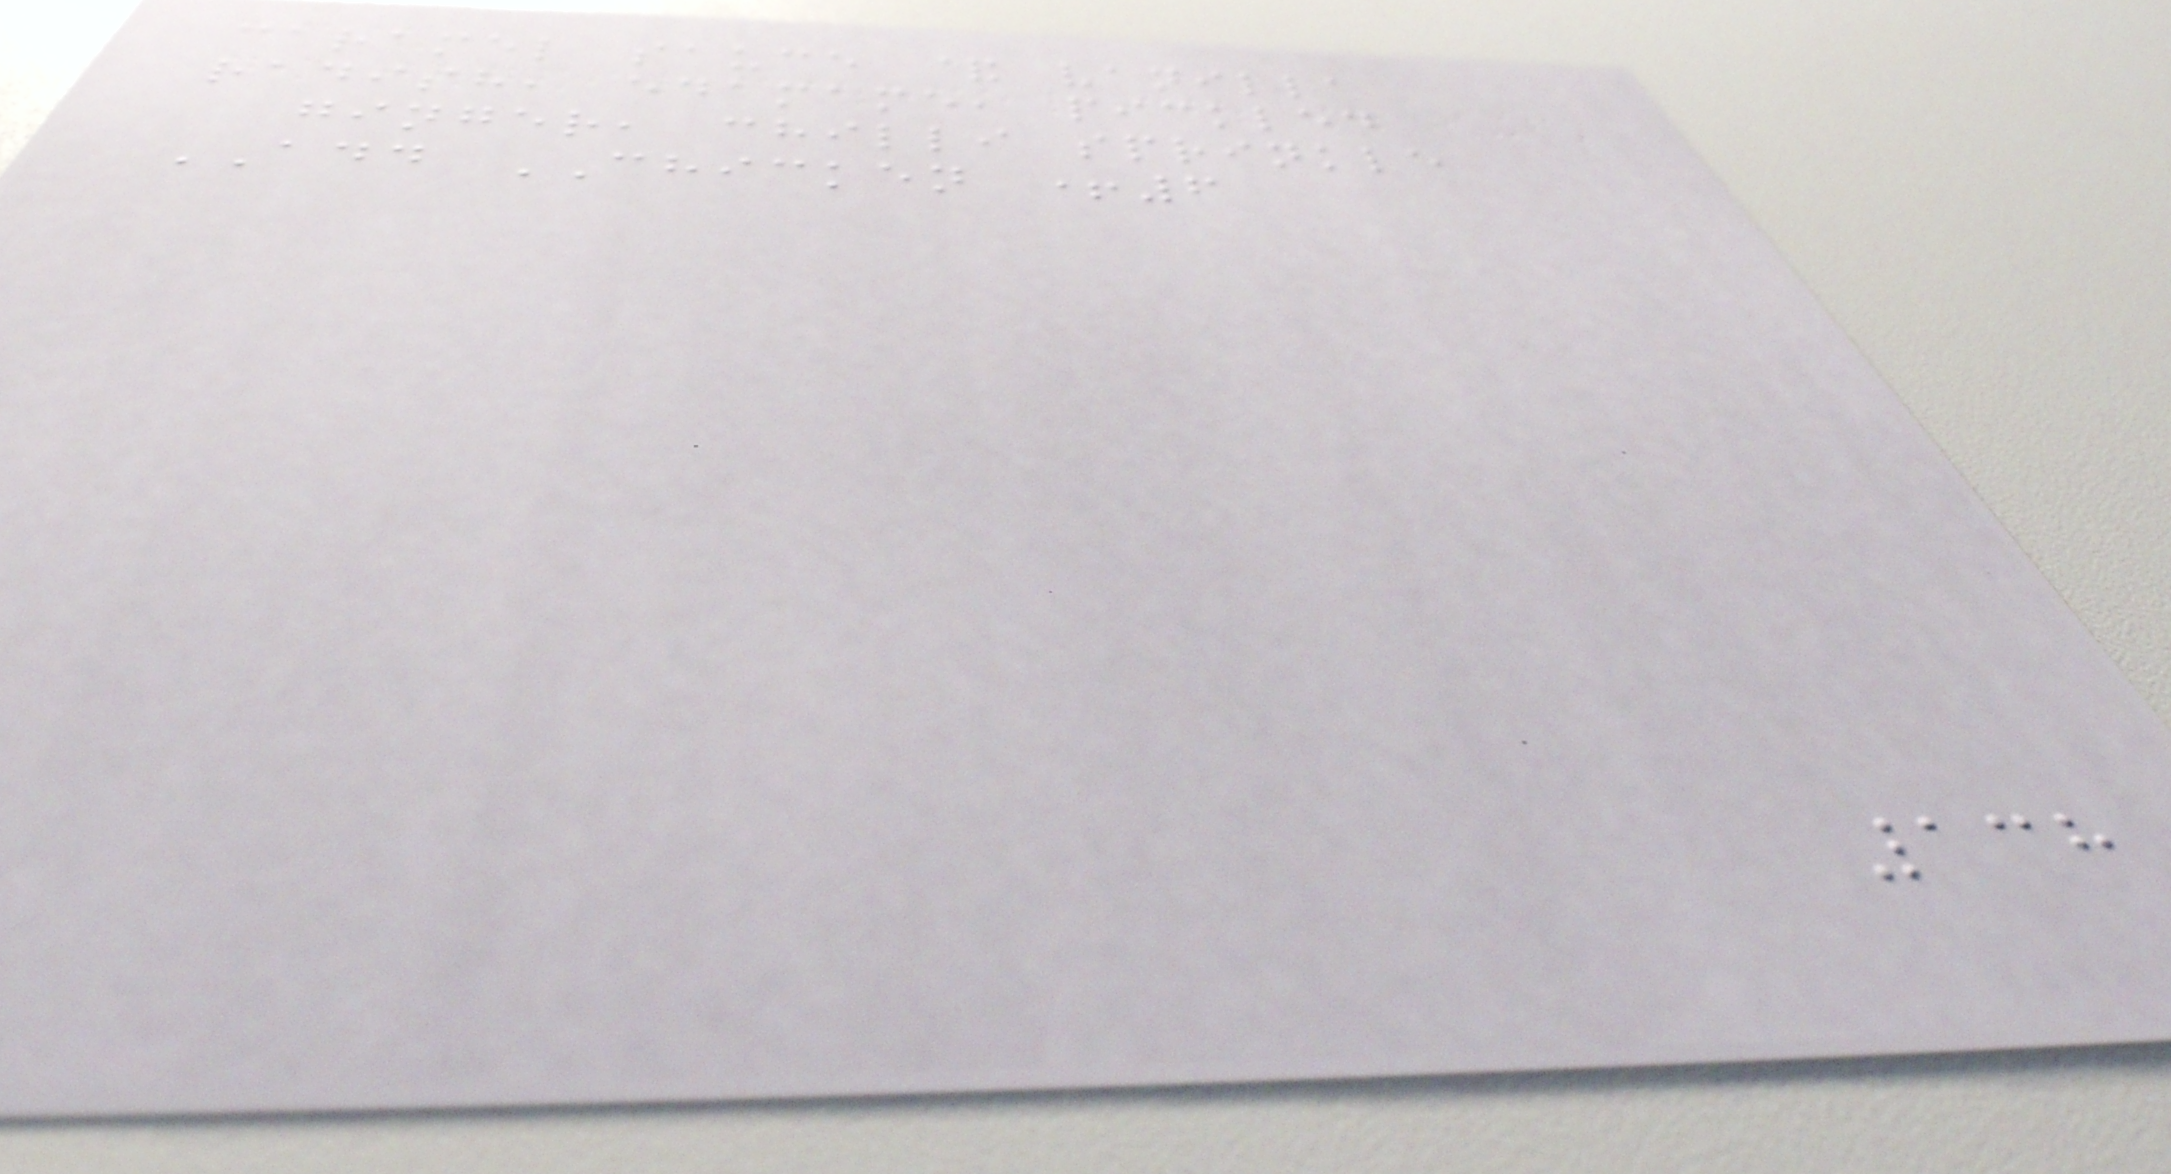caramel sauce & vanilla
radish, edamame, pickled
ginger, chilli sprinkle
ADD CHICKEN +6
138
